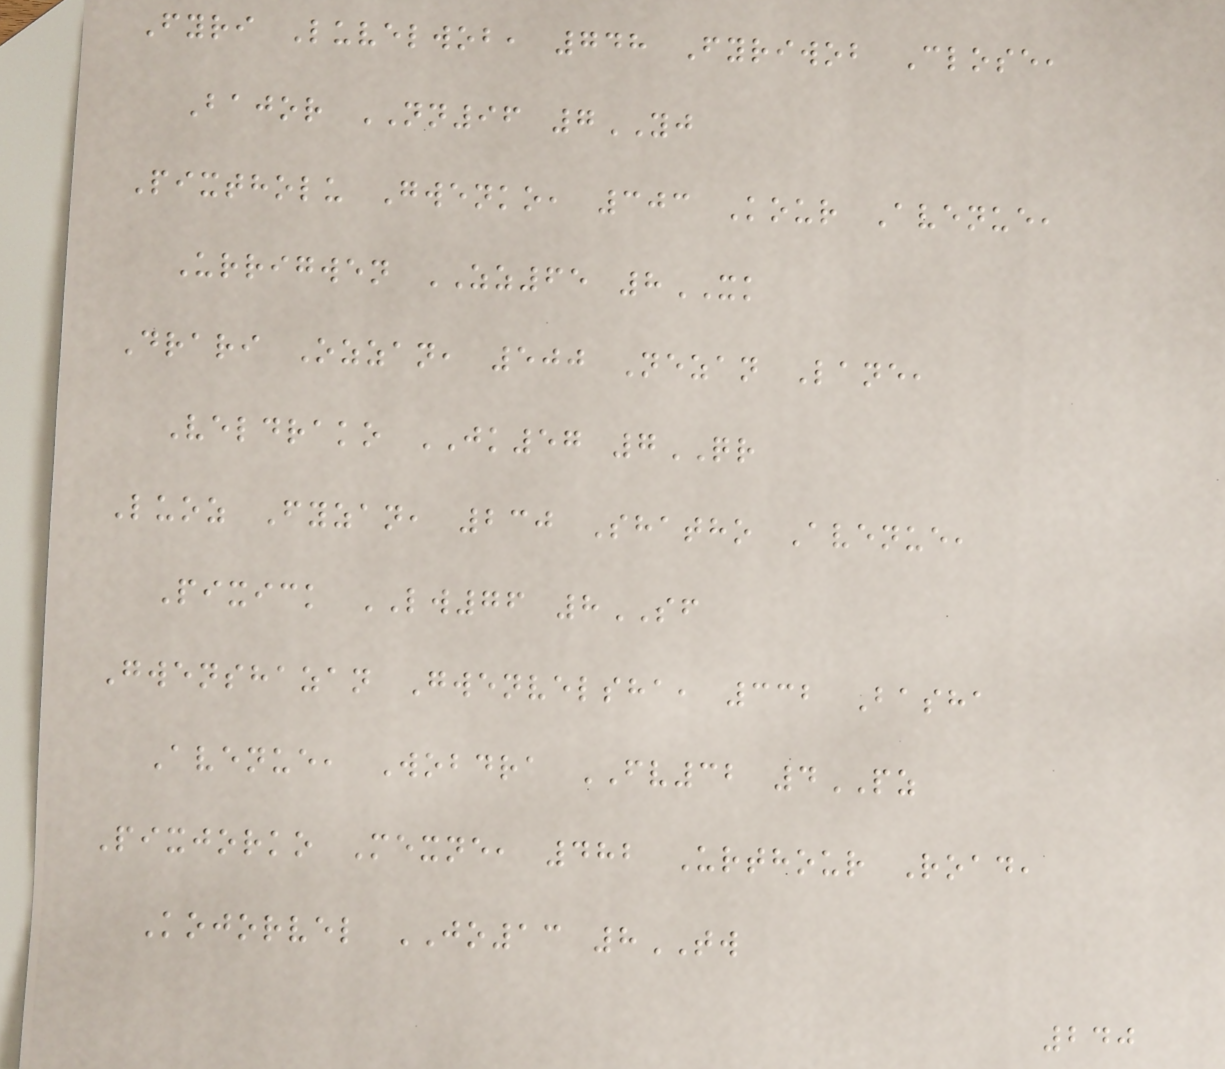Fyri Luvelwob, 748 Fyriwob Close,
Bajor NN96 7YJ
Pixtholu Gwenko, 303 Kour Avenue,
Urrigwen ZZ65 8XK
Drari Ozzan, 500 Nezan Lane,
Veldrako JK57 7QR
Luoz Fyzan, 230 Shatho Avenue,
Pixick LW76 8SF
Gwenshazan Gwenvelsha, 332 Basha
Avenue, Wobdra FV32 4PZ
Pixjorko Mexne, 482 Urthour Road,
Kojorvel JO13 8TW
240
